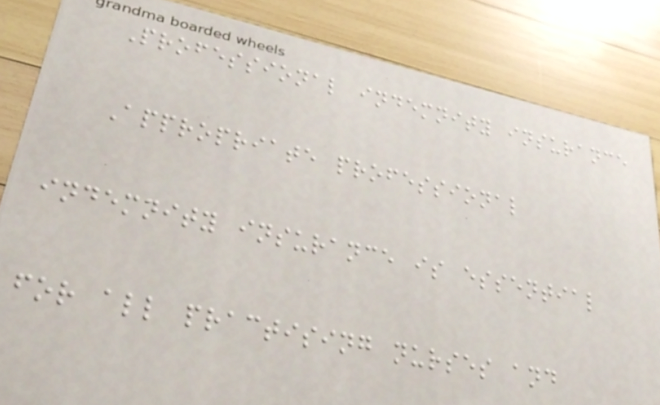Professional indemnity insurance
Appropriate professional
indemnity insurance is essential
for all practising nurses and
